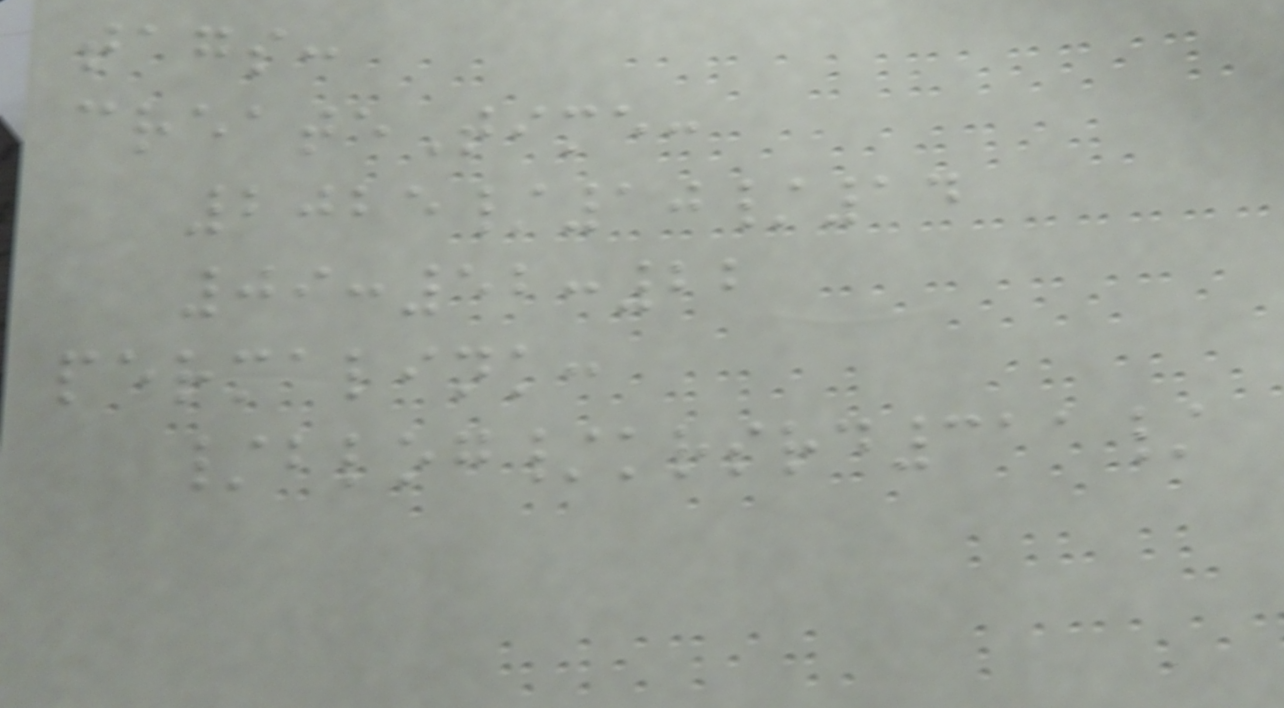tags:
createTime:
2025/10/14
09:52:22
permalink:
/blog/krsrd311/
